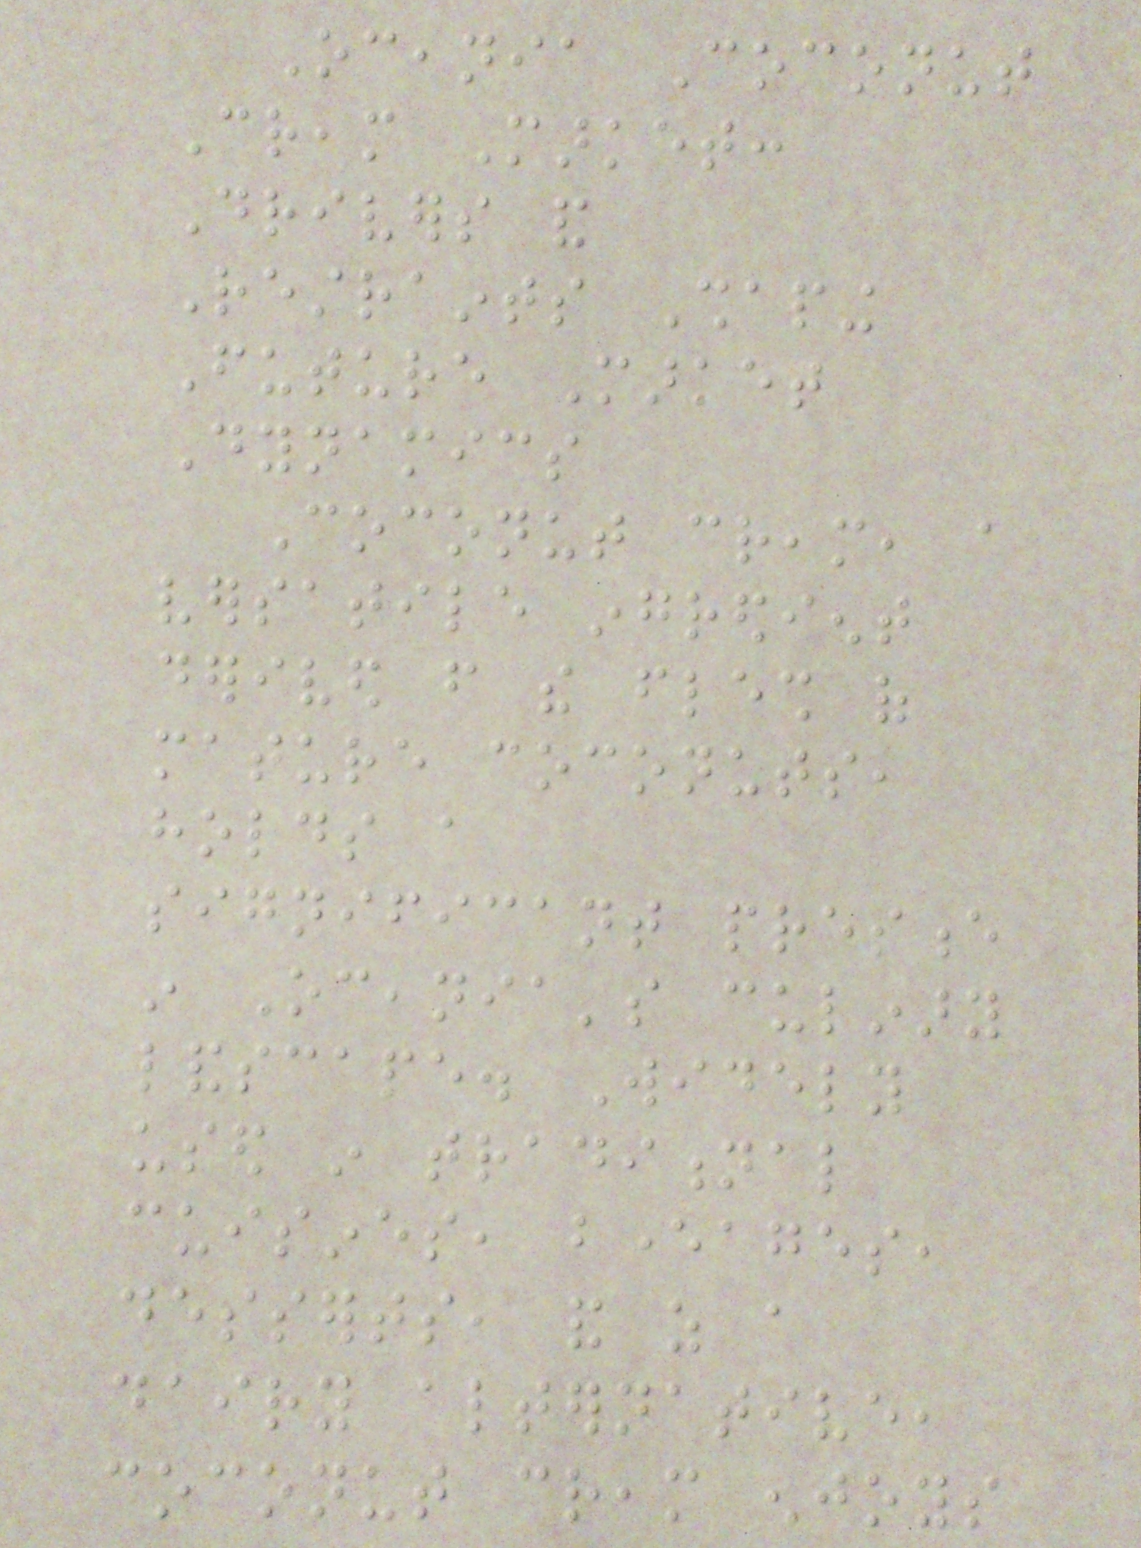Oceania Coconut
Cream Market:
Drivers and
Restraints Shaping
Future Market
Dynamics
Coconut cream, a
versatile ingredient
derived from the flesh of
mature coconuts,
holds a
significant presence
in Oceania's culinary
landscape. Widely
used in traditional
cuisines, beverages,
desserts, and as a
dairy alternative,
coconut cream enjoys
